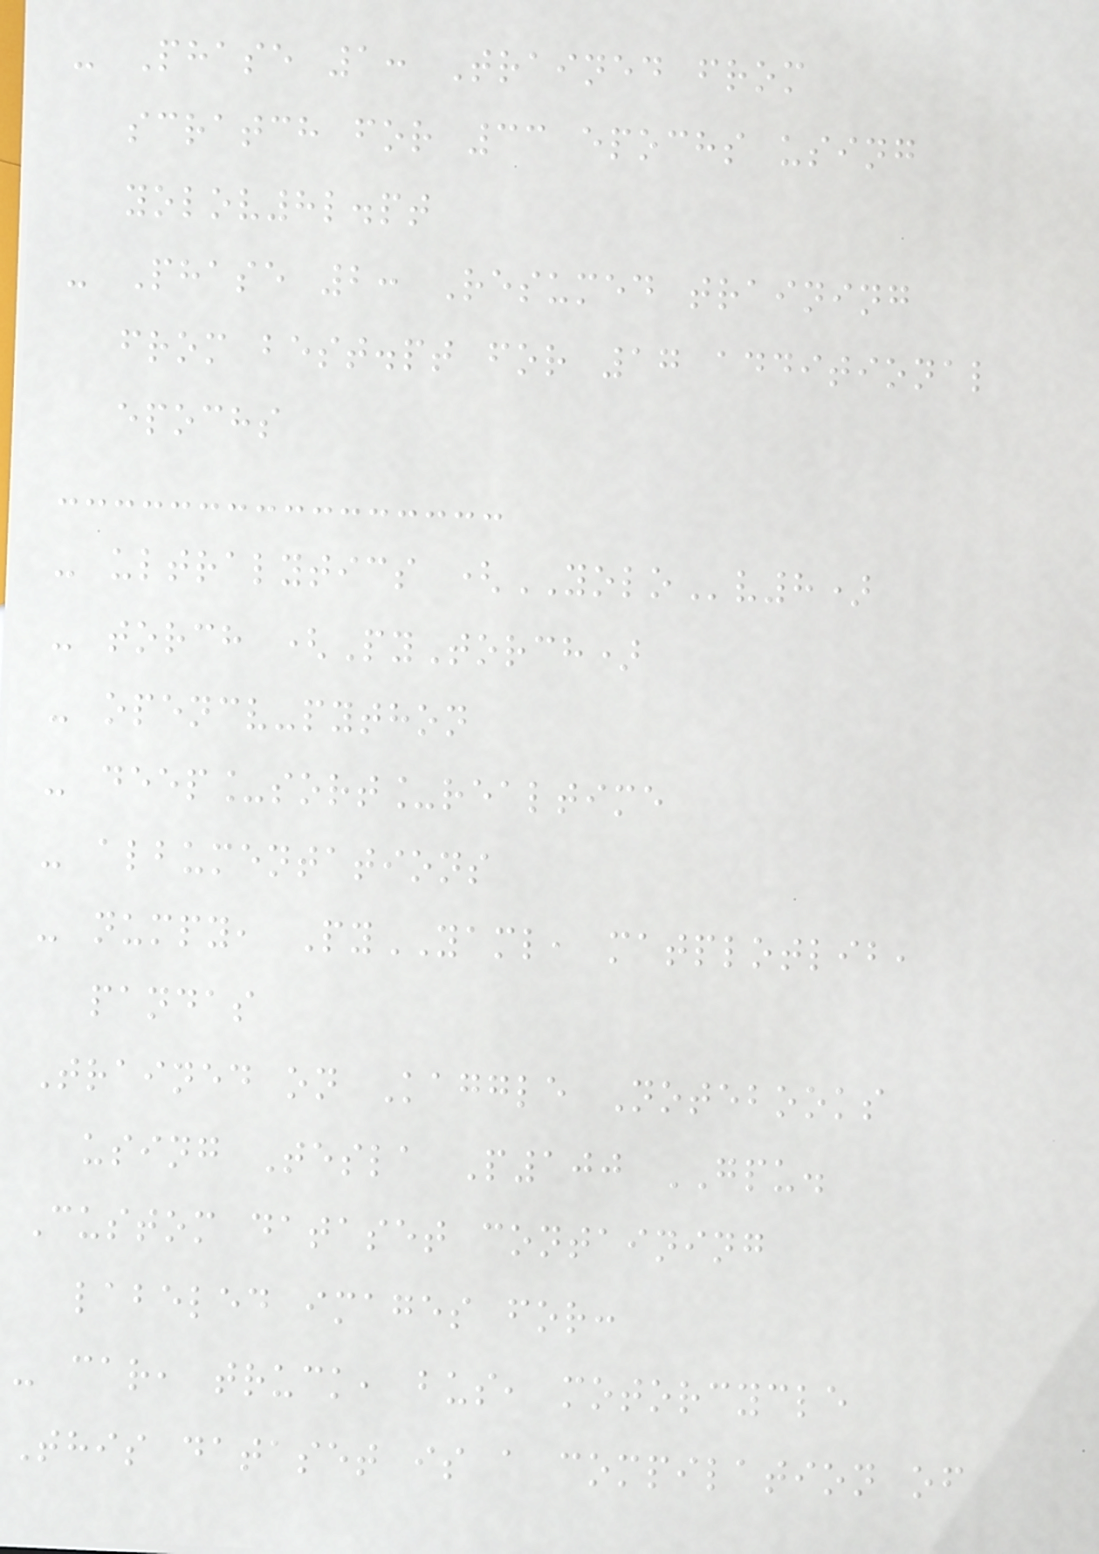- Phase 1: Trained from
scratch for 33 epochs using
yolov8l.pt
- Phase 2: Resumed training
from best.pt for 17 additional
epochs
- ultralytics (YOLOv8)
- torch (PyTorch)
- opencv-python
- deep_sort_realtime
- albumentations
- numpy, PyYAML, matplotlib,
pandas
Trained on Kaggle Notebooks
using Tesla P100 GPU.
Custom dataset containing
labeled images for:
- car, truck, bus, motorcycle
This dataset is a compilation of
